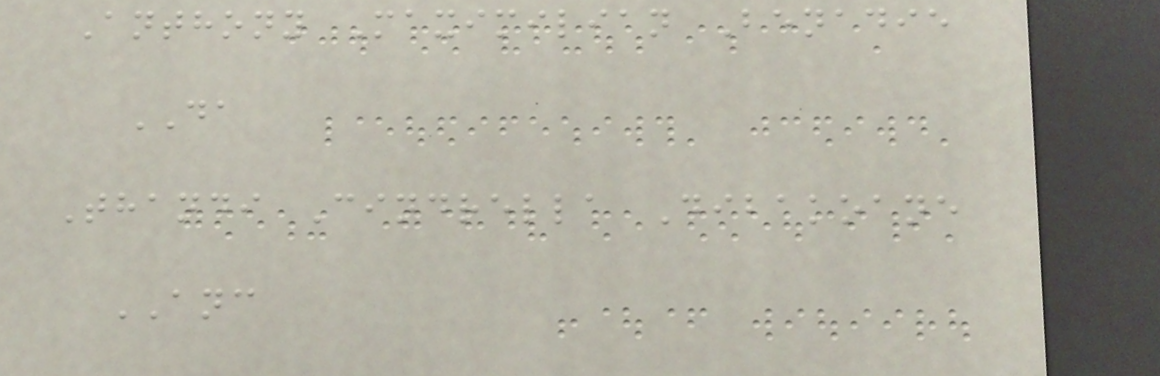Anthony Maximilian Benadie
DA
Thandi Cindrella Dibakoane
ANC
